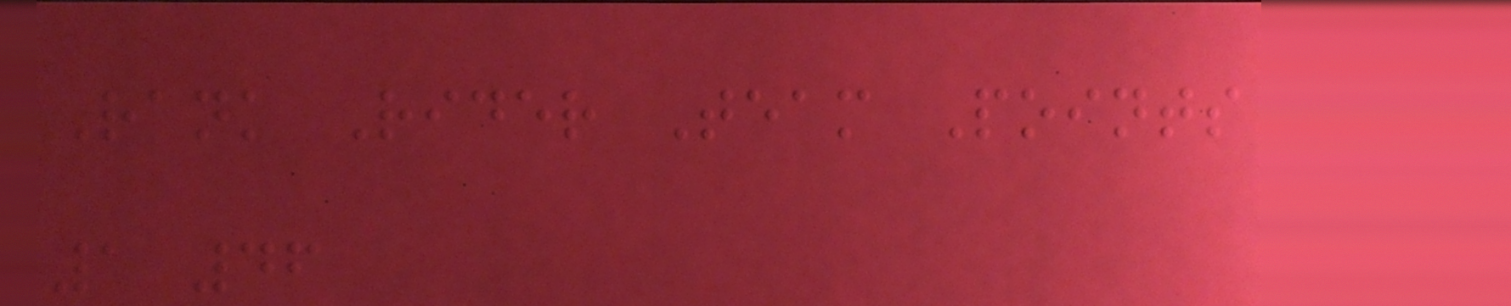Rank Rider Team Points
1 46
